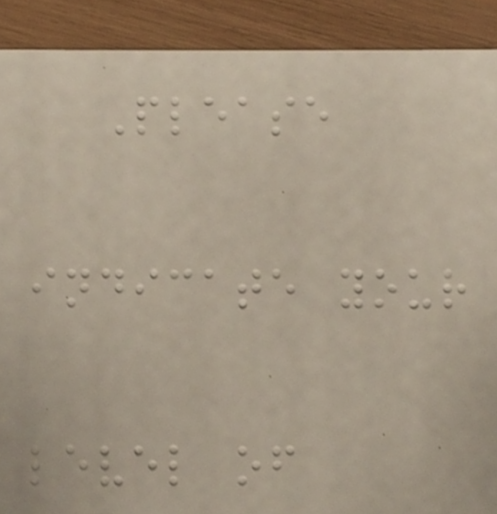Please
indicate your
level of
